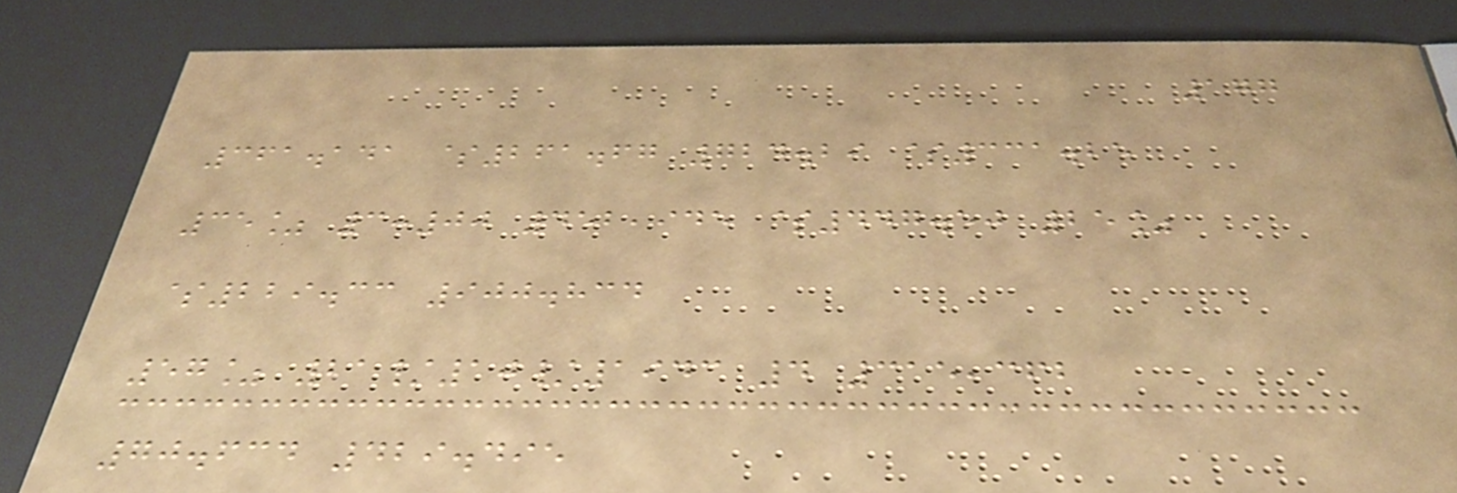177
361.141 $261.67 724.29 $331.25
35% 3:00 452,945 $447.50 25%
$229.33 900.834
57% 21/10/1943 4 315,362
70.634 429.495
